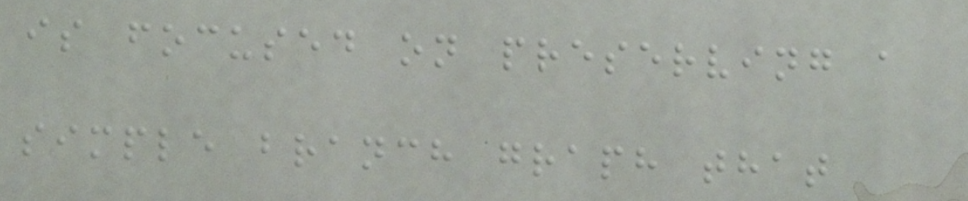is focused on preserving a
simple branch graph that
